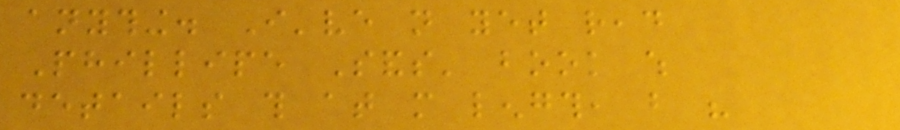anything. I've not yet read
Phillipe Sands' book which
details this at more length, but his
